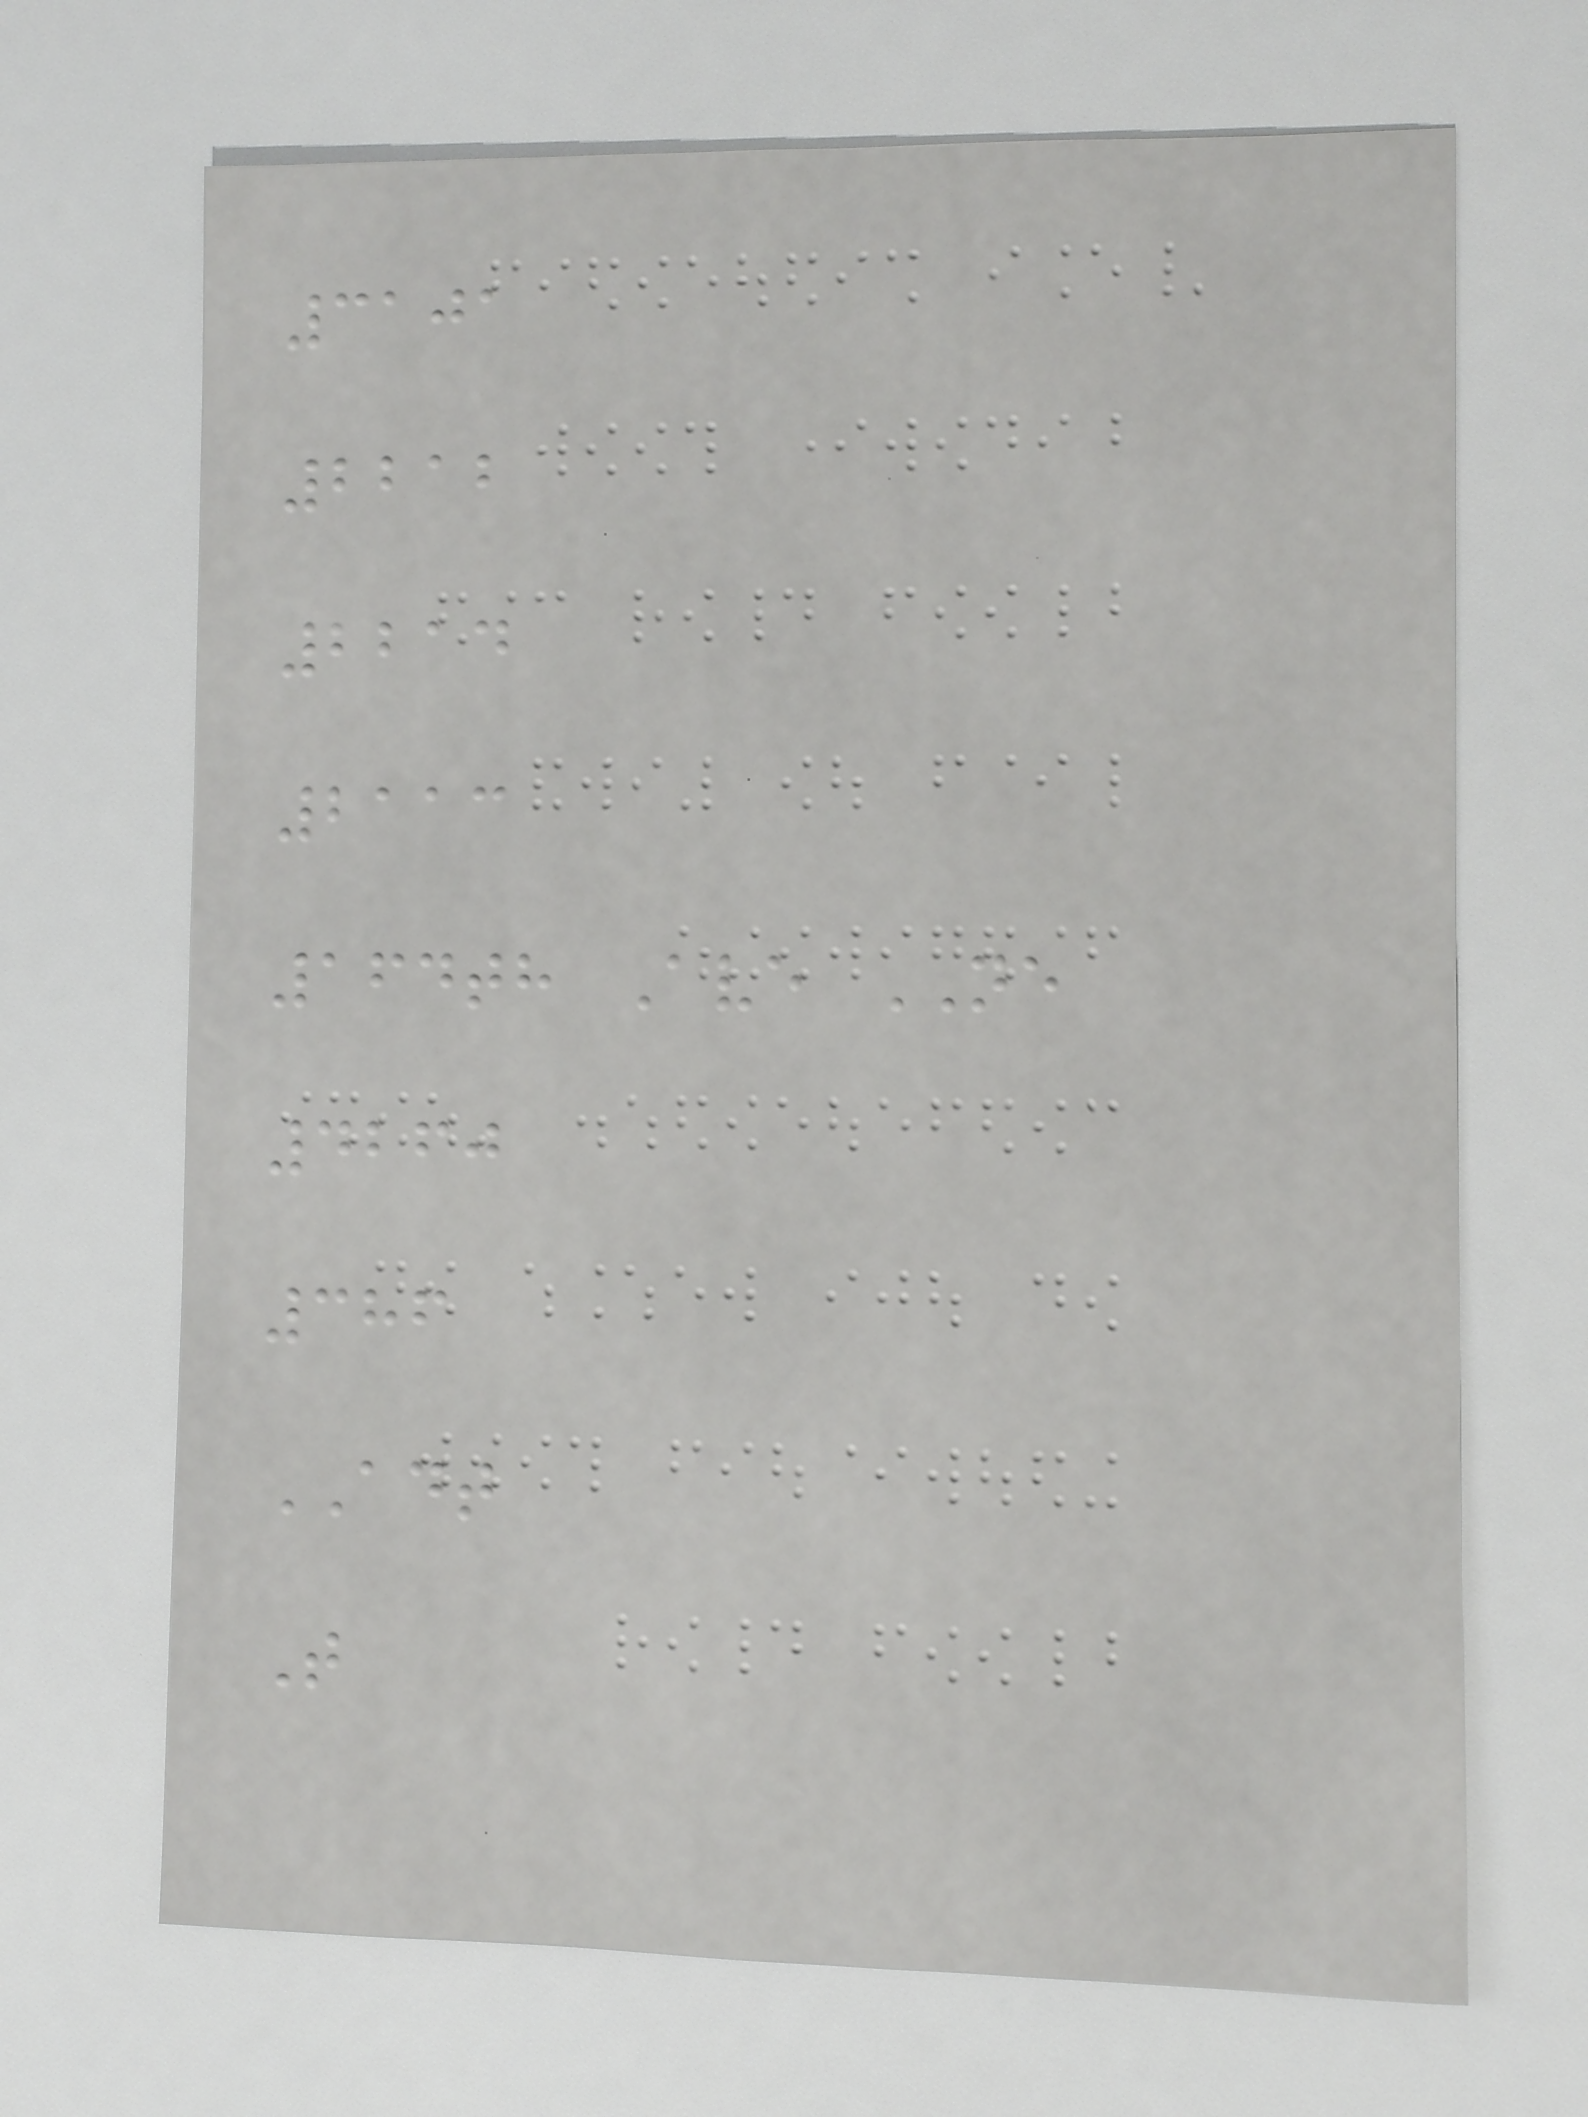3101
2212
2214
2113
164th Ave NE
4260
386
ADT
T
